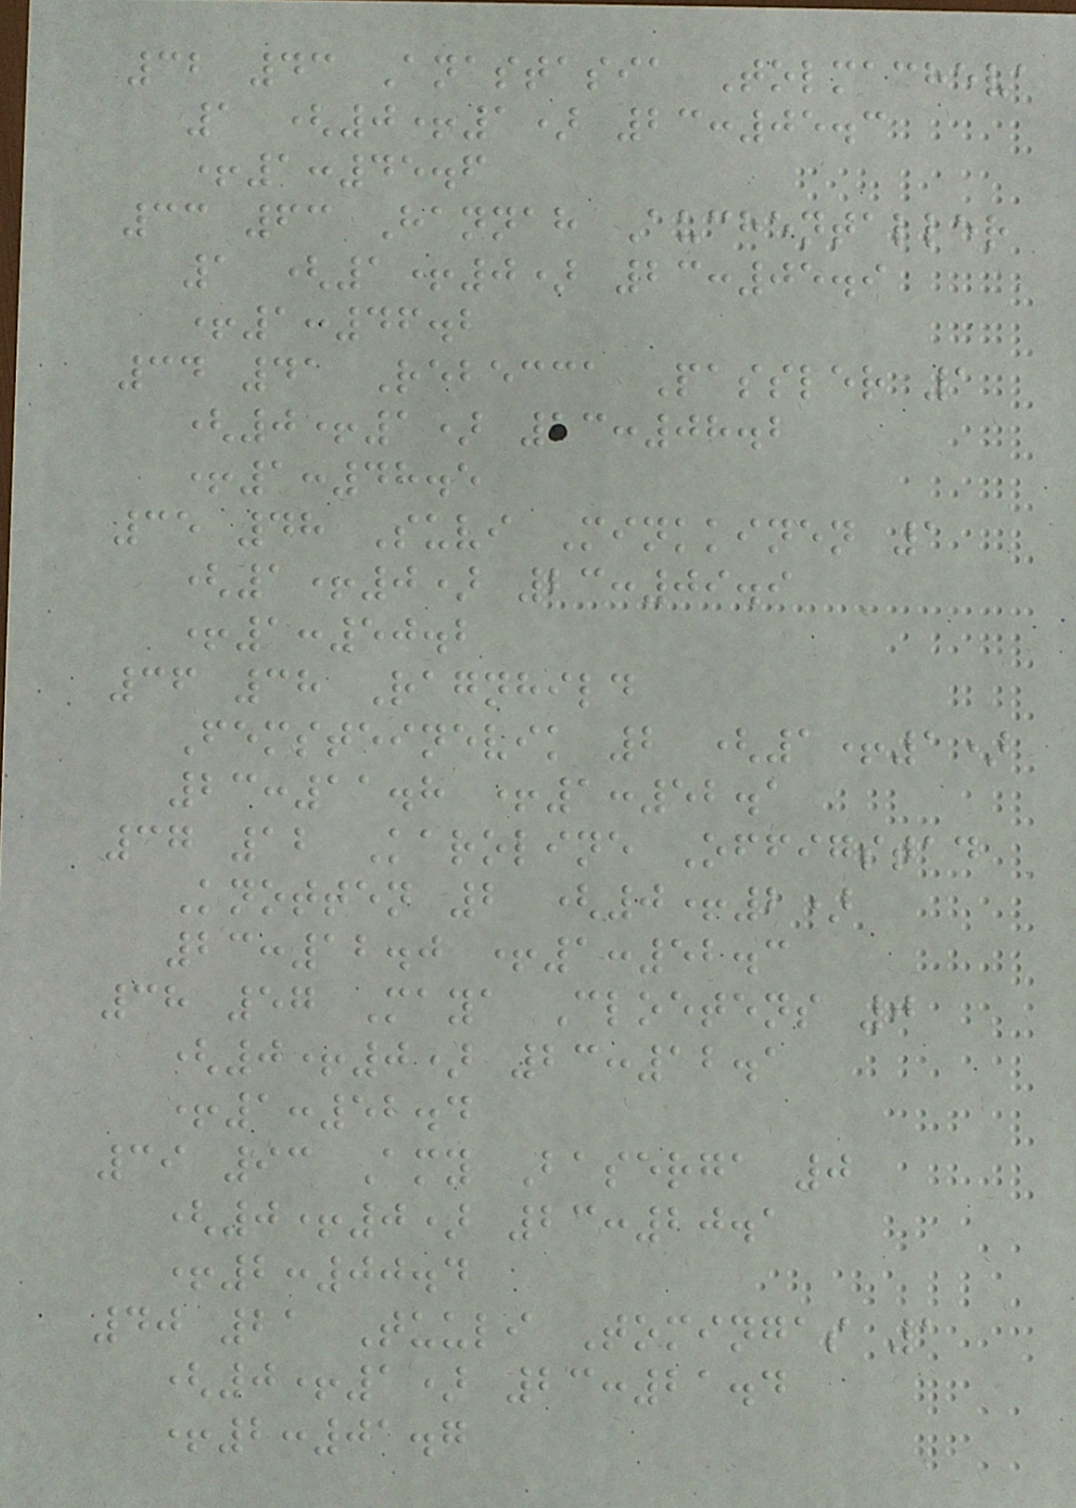32 43 Anastasia Tolmacheva
1 (0+1) 23:05.3
+1:45.6
33 63 Hannah Auchentaller
1 (1+0) 23:05.9
+1:46.2
34 41 Rebecca Passler 1
(0+1) 23:08.2
+1:48.5
35 48 Suvi Minkkinen 1
(1+0) 23:09.9
+1:50.2
36 38 Ragnhild
Femsteinevik 2 (1+1)
23:11.8 +1:52.1
37 12 Karoline Offigstad
Knotten 2 (0+2)
23:12.0 +1:52.3
38 57 Maya Cloetens 0
(0+0) 23:12.1
+1:52.4
39 93 Amy Baserga 0
(0+0) 23:20.1
+2:00.4
40 21 Tuuli Tomingas 1
(0+1) 23:21.4
+2:01.7
